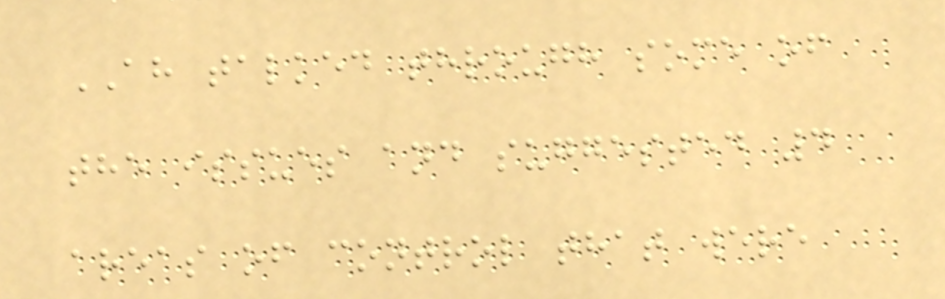AH talked through some of
the issues and suggested 4
areas of control that were
